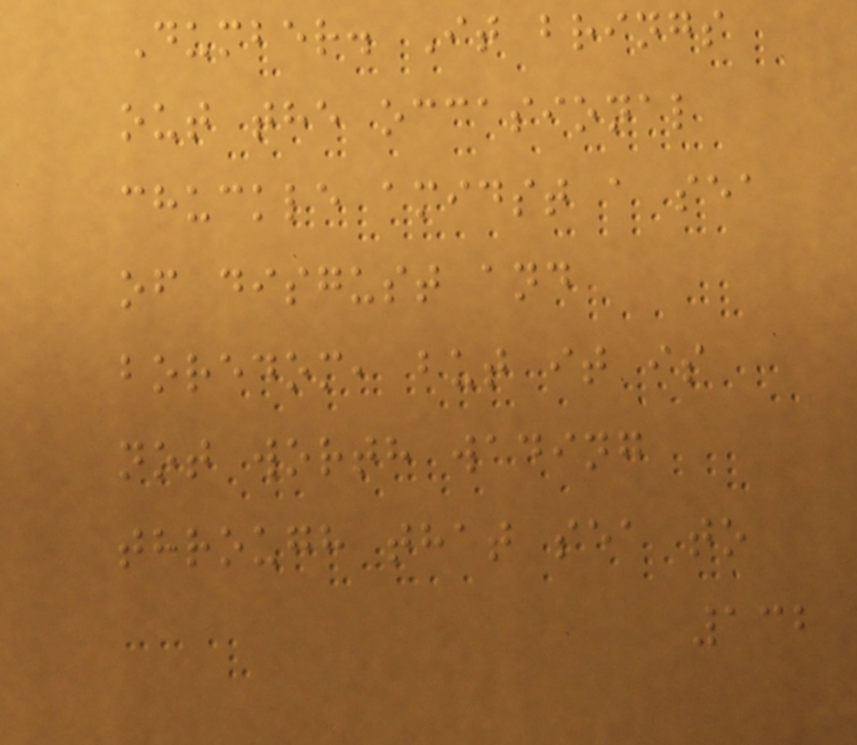Dumber. It brings
out the occasional
chuckle amidst a sea
of disgust and
boredom, but it is
not worth wading
through that sea to
132
